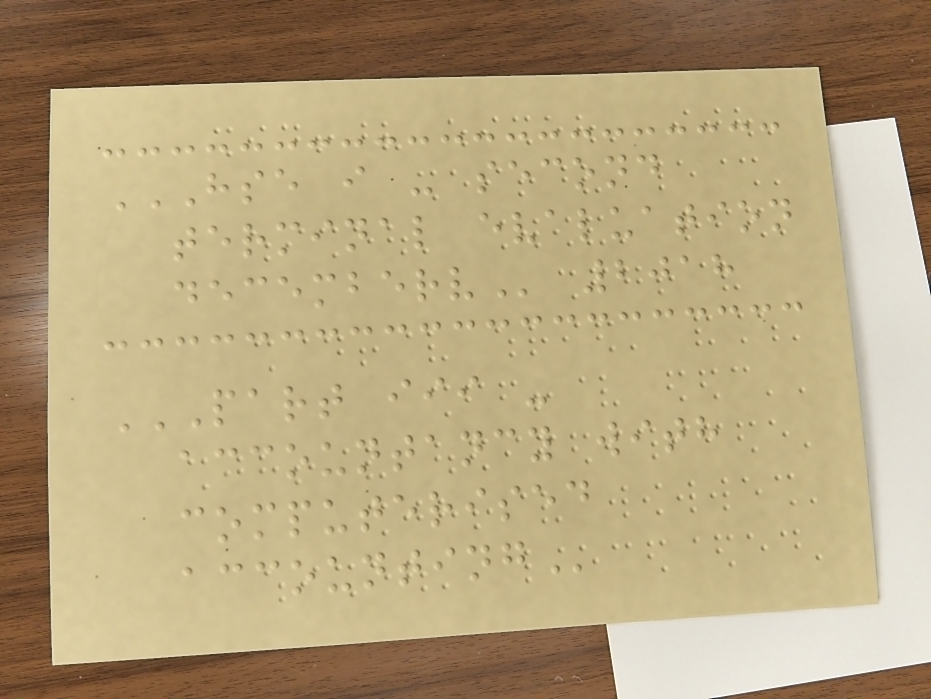HSE I - SECOND
TERMINAL EVALUATION
DECEMBERV 2018
PART III -
ACCOUNTANCY WITH
COMPUTERISED
ACCOUNTING
